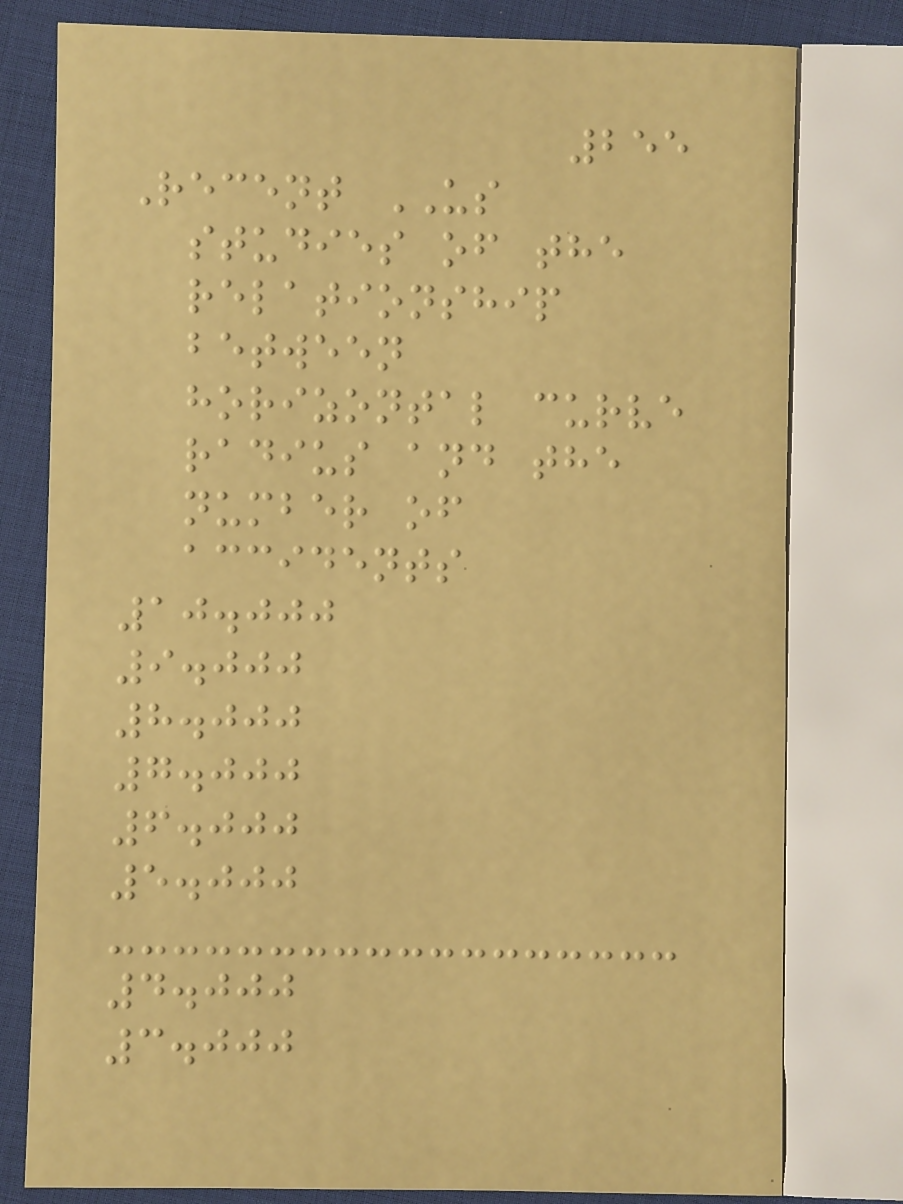255
Recent US
studies of the
relationship
between
horizontal curve
radius and the
number of
accidents
10.000
9.000
8.000
7.000
6.000
5.000
4.000
3.000
